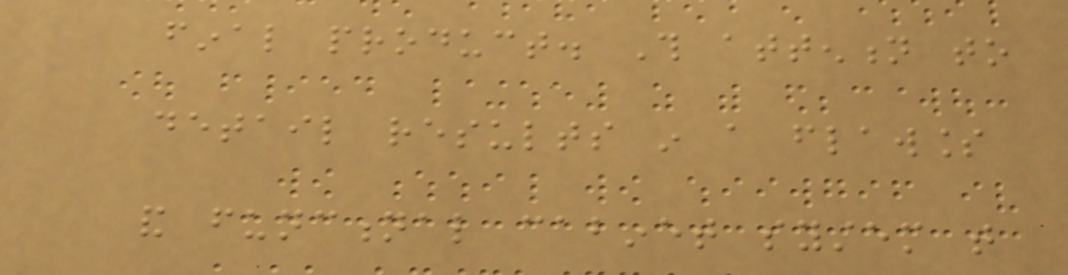final product. This attention to
detail results in a flawless
and functional cabinet system that
